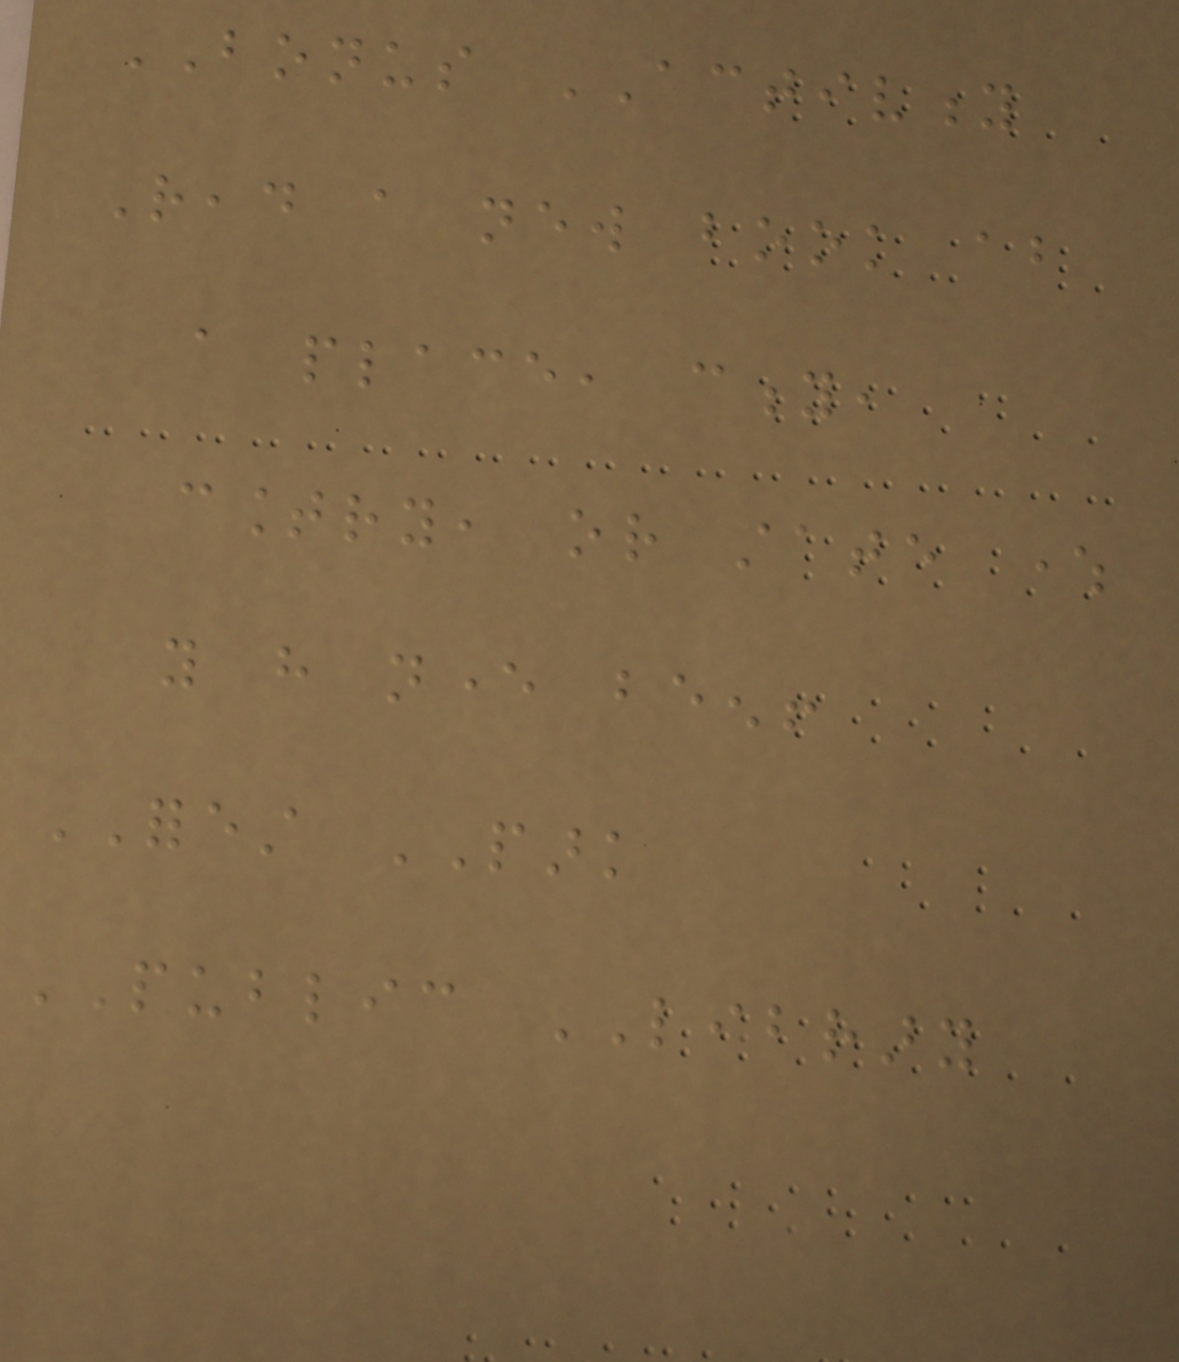BONUS ACTIVITY
Read a new book about
a place, city,
country, or state where
you have never been!
FOREST PARK
PUBLIC LIBRARY
